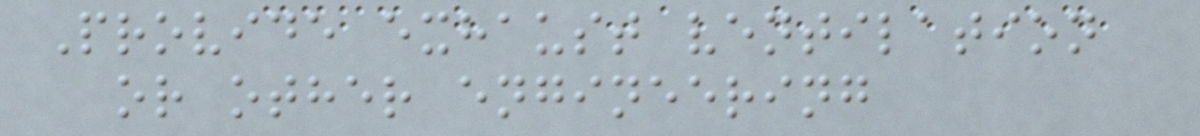Provide exhaust ventilation
or other engineering
